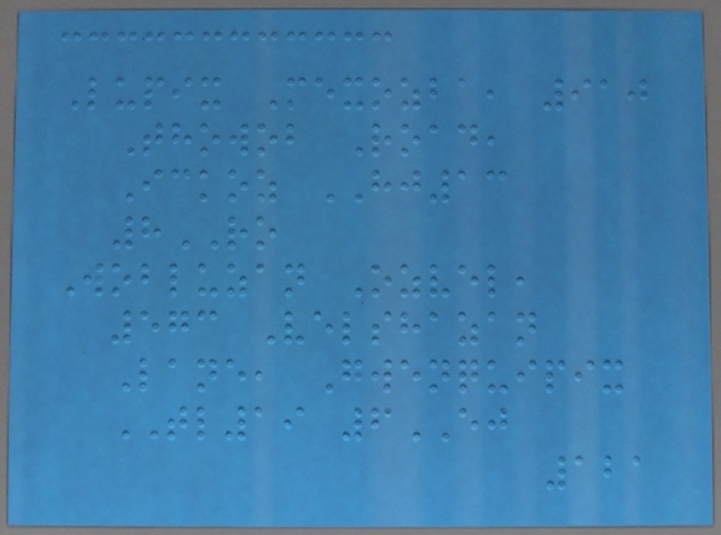Lupix Mexozba, 910
Thowob Road,
Ickoz HJ13
8RO
Wobluzan Ozvel,
573 Velshazan
Lane, Gwenquipix
TL19 6EJ
121
